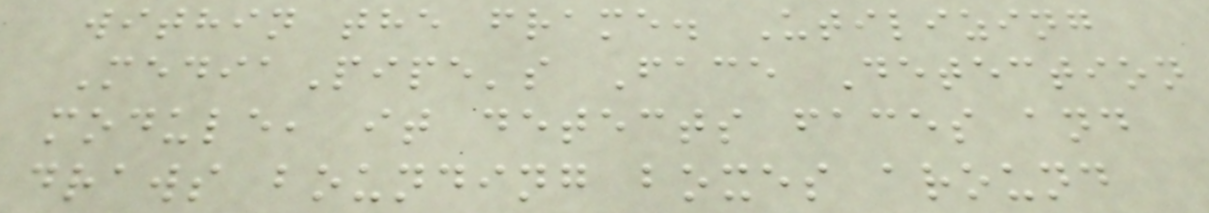within the frame. Utilizing
MediaPipe's Face Detection
module, it detects faces and
draws bounding boxes around
